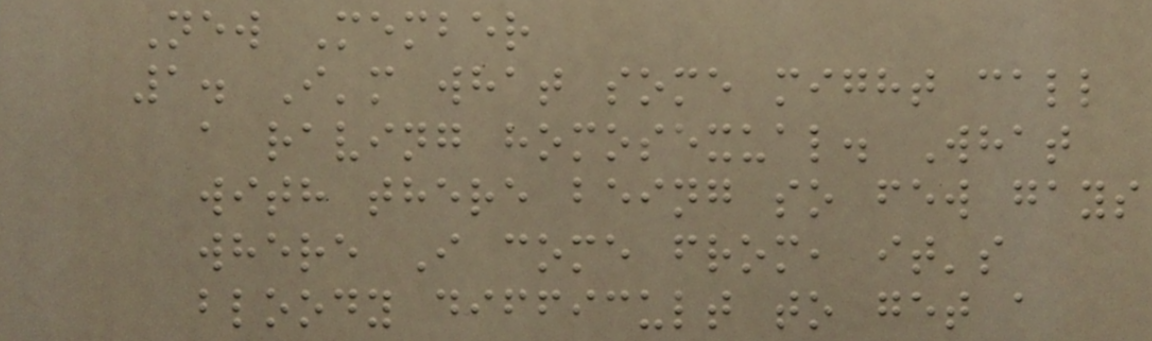New Member
1. I'm what some might call
a raving homosexual. What
with there being so few gays
where I come from, it's
bloody difficult to get a
